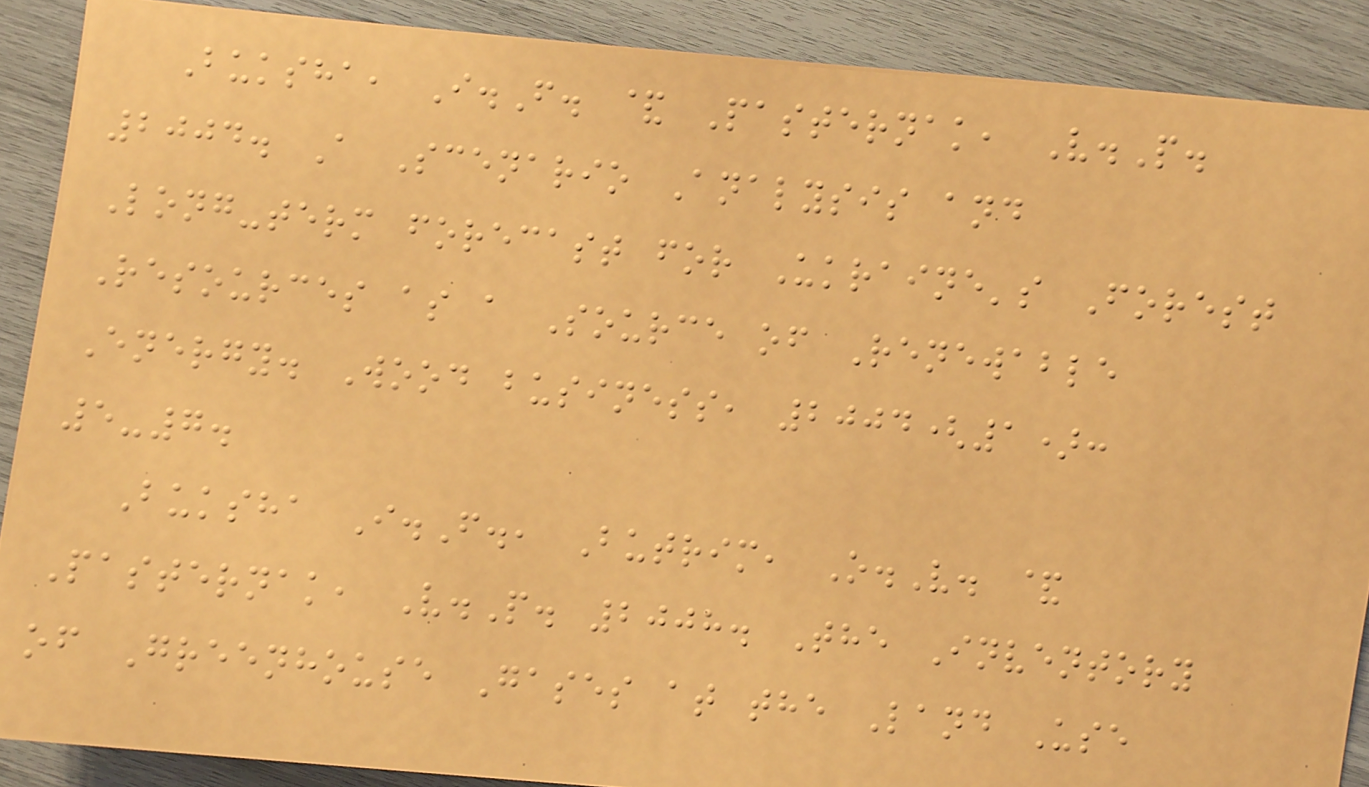Buksha, I.F. & Pasternak, V.P.
2004. A Scenario Analysis and
Long-term forecast for Ukraine's Forest
Resources as a Source of Renewable
Energy. Wood business, 2004(1):
5-7.
Buksha I.F., Butrim, O.V. &
Pasternak, V.P. 2008. The Inventory
of Greenhouse Gases at the Land Use
